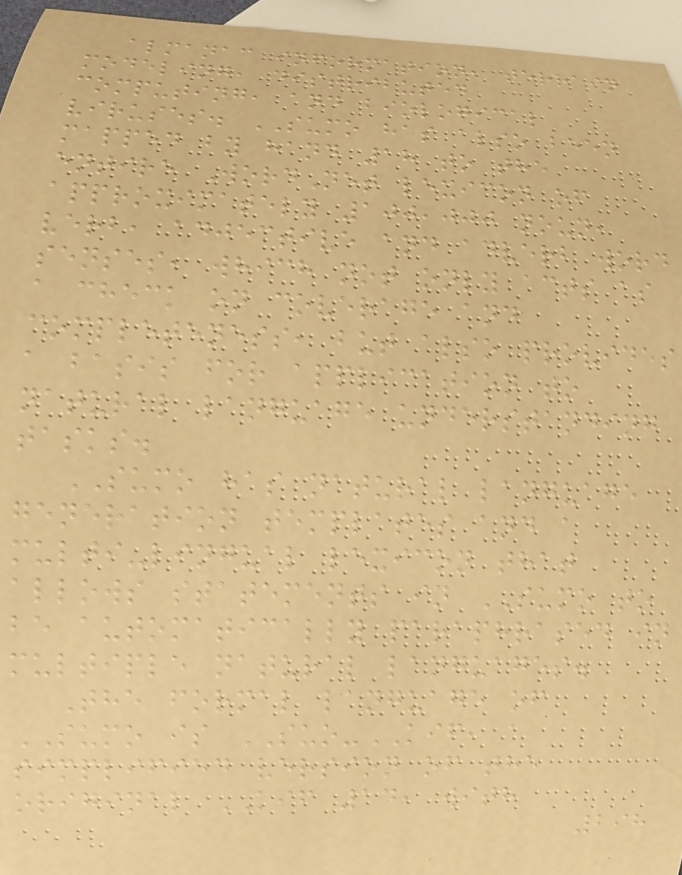almanac information, terrain
modeling, distributed
computing, and biological
viruses. SUMO has also been
mapped by hand 18 to the
entire WordNet lexicon of
approximately 100,000 noun,
verb, adjective and adverb word
senses, which not only acts as
a check on coverage and
completeness, but also provides
a basis for application to
natural language understanding
tasks.
SUMO has natural language
generation templates and a
multi-lingual lexicon that
allows statements in SUMO to
be automatically paraphrased in
multiple natural languages.
The formal language of
SUMO is SUO-KIF, a
simplified version of the
original KIF 14, with
298
